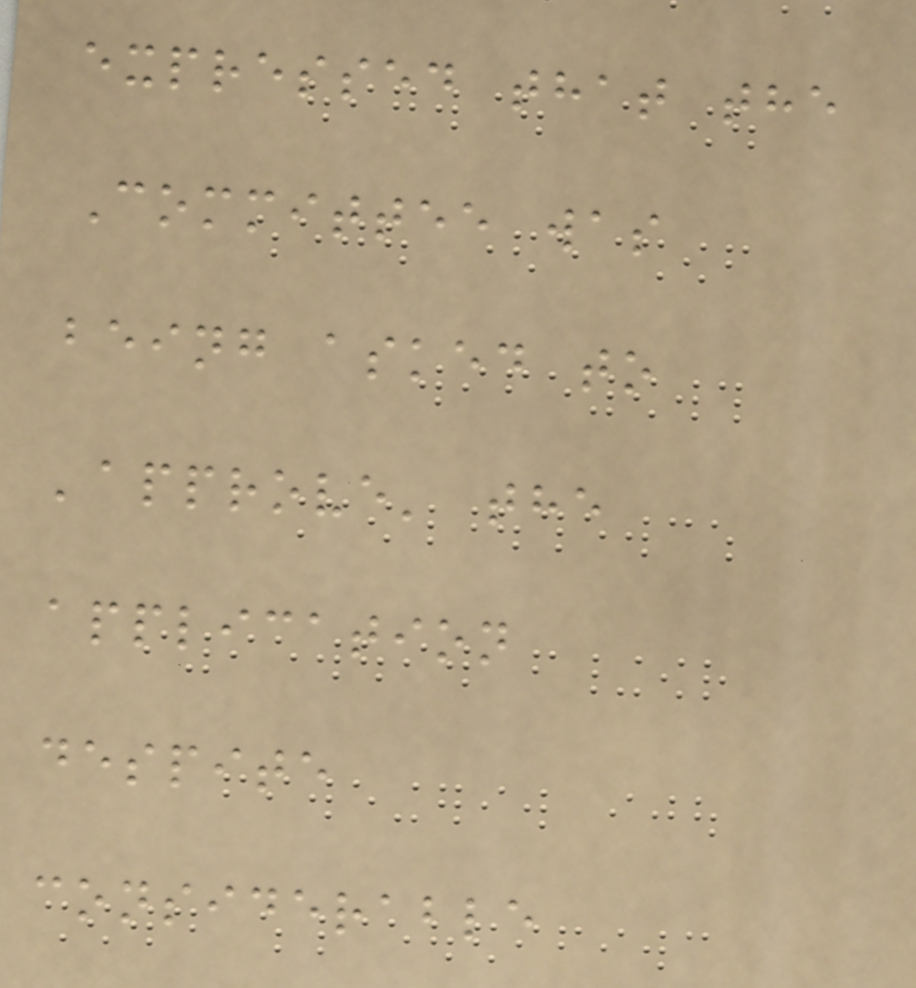expressed that the
Committee was
being asked to
'approve' the
application
despite
considerable
